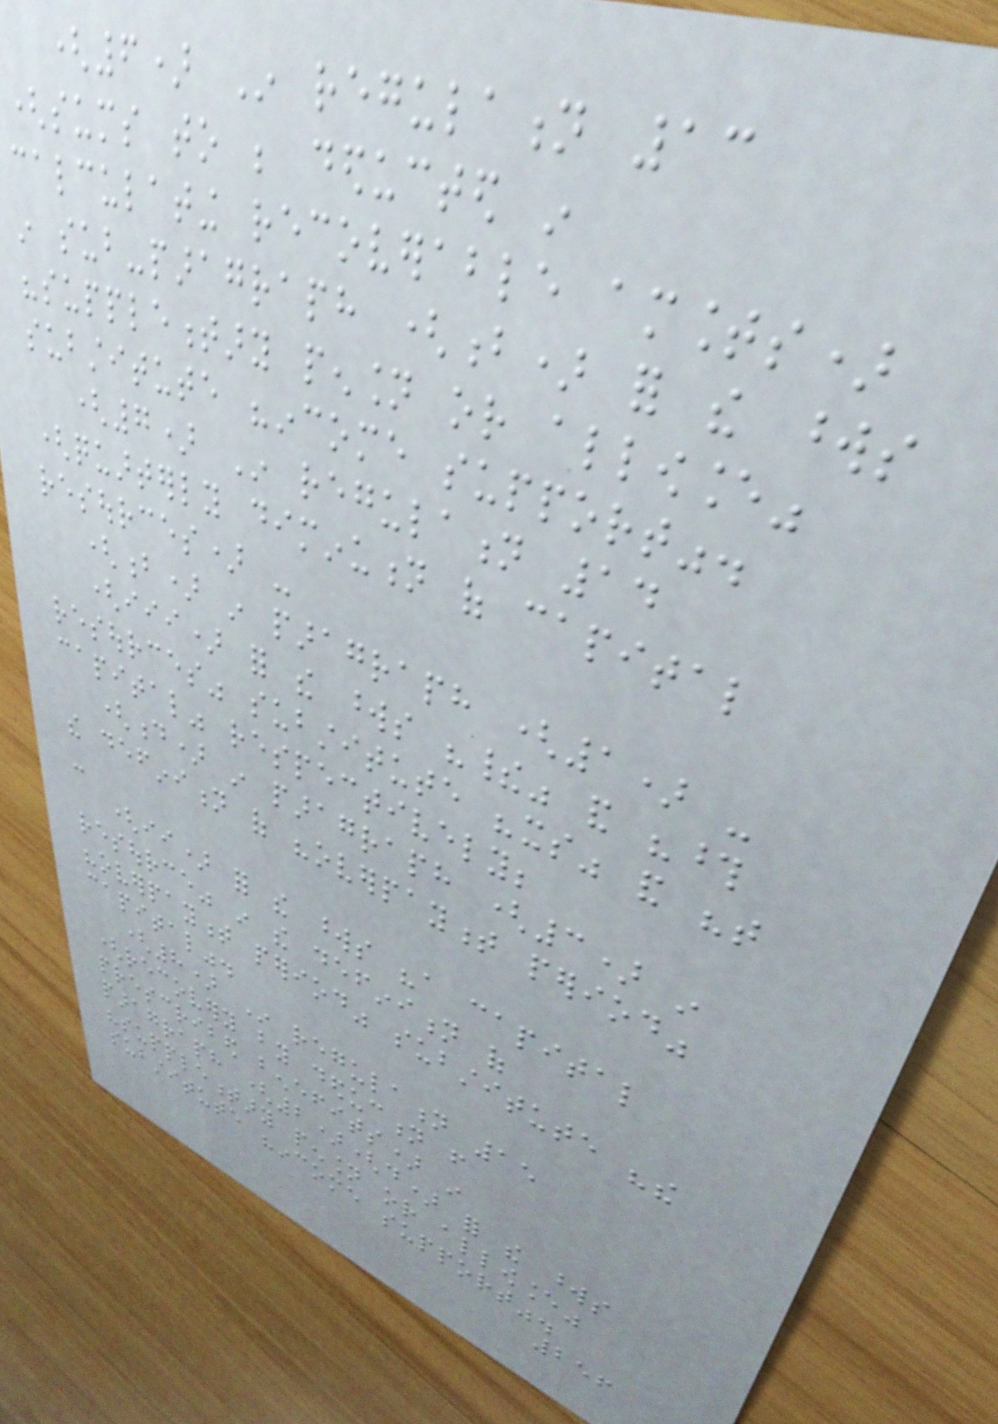(6) In regulation 13
(sums to be deducted in
calculating recoverable amounts)
in sub-paragraph (b) for the words
"supplementary pension or allowance"
substitute "income support".
(7) In regulation 14
(quarterly diminution of capital
resources) -
(b) in paragraph (1) -
(iii) for the words "their" and "those
resources" substitute "its" and "that
capital" respectively;
(d) in paragraph (3) in
the definition of "overpayment period"
-
(ii) for the words "a capital
resource" in the definition of
"overpayment period" substitute "the
capital".
(8) In regulation 15
(recovery by deduction from
prescribed benefits) in
paragraph (2)(d) for the words
"supplementary pension or allowance"
substitute "income support".
256
